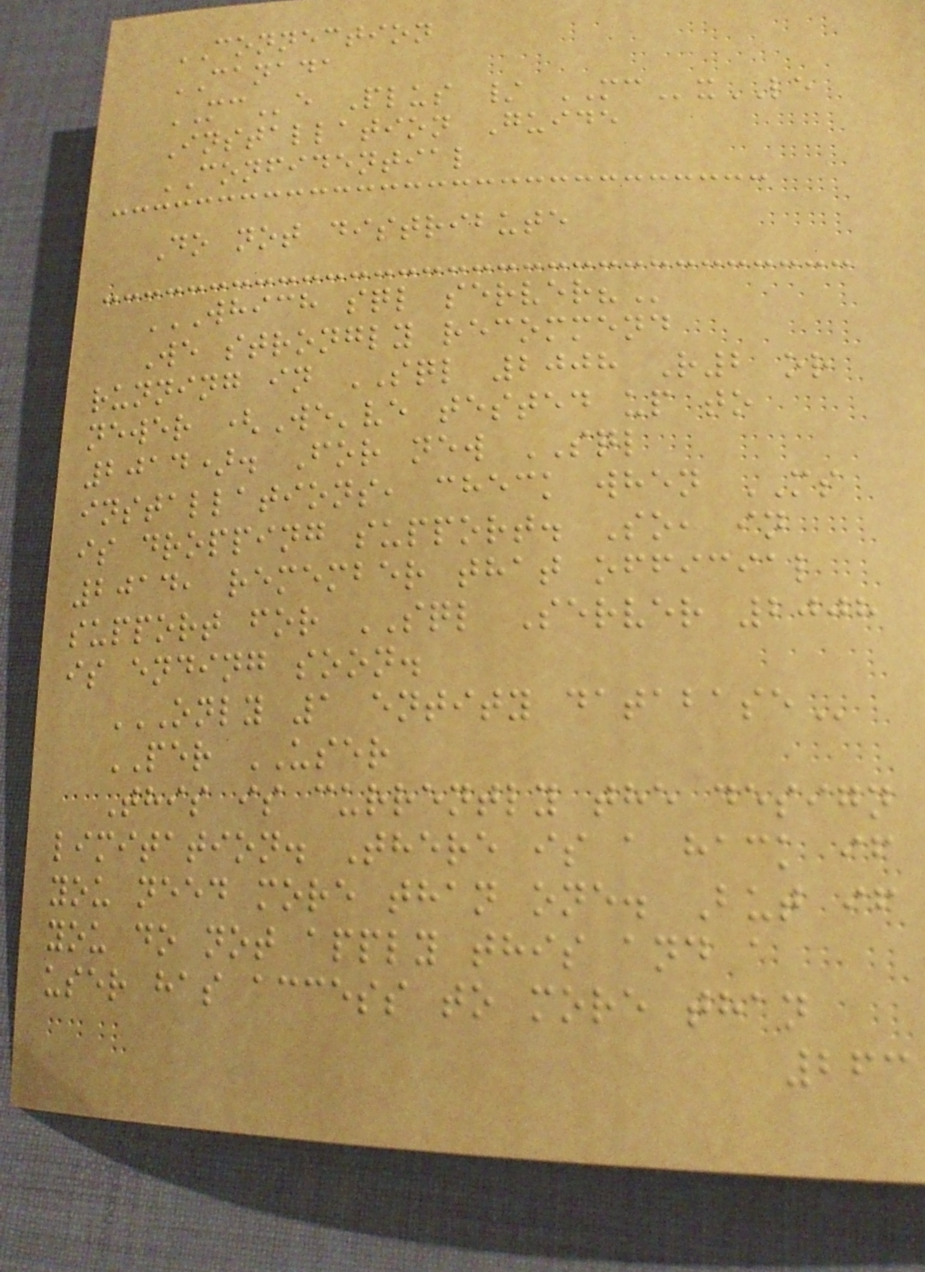CONNECTION
CANADA
MCe Plus / MCxLE
Installation Guide
CONFIDENTIAL
Do not distribute
WHICH SQL SERVER?
We strongly recommend
running in SQL 2008 R2 or
newer (We've tested up to
2014). For new SQL
installations, check when MS
is dropping support. So, in
2014, remember that official
support for SQL Server 2008
is ending soon.
ONLY 1 ENTITY DATABASE
PER USER
This is currently the design
limitation. There is a hack if
you need more than one. But if
you do not apply this and a
user has access to more than
263
